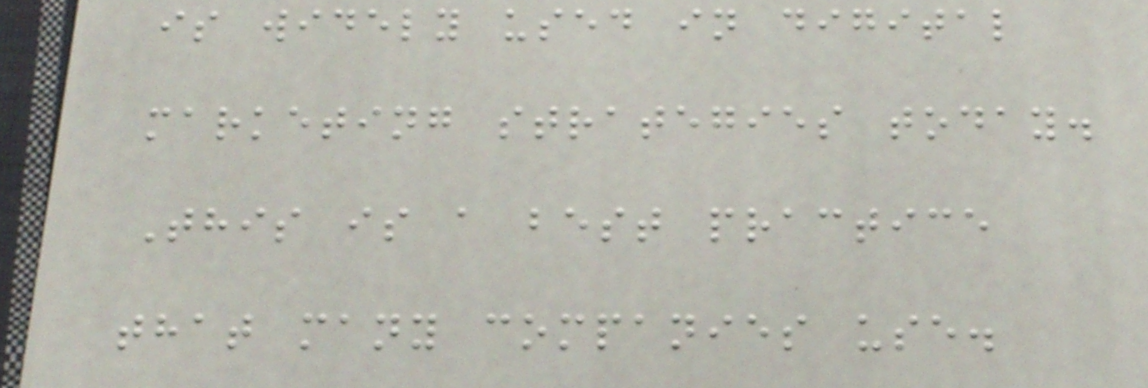is widely used in digital
marketing strategies today.
This is a best practice
that many companies use.
